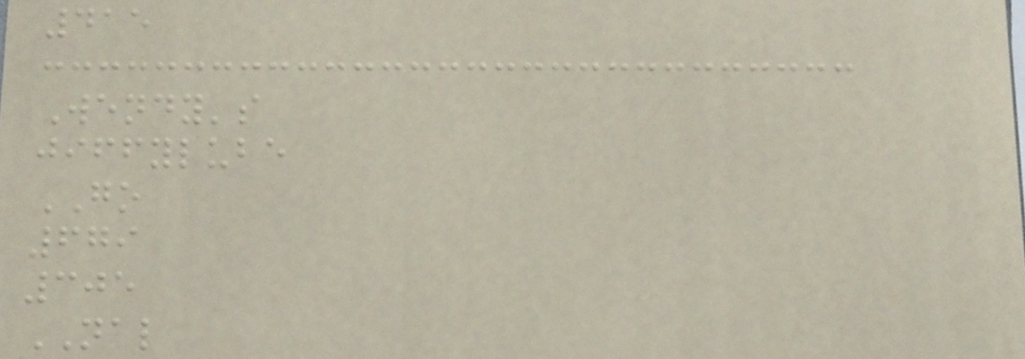415
Wendy's
jiffylube
GO
679
305
NAL
